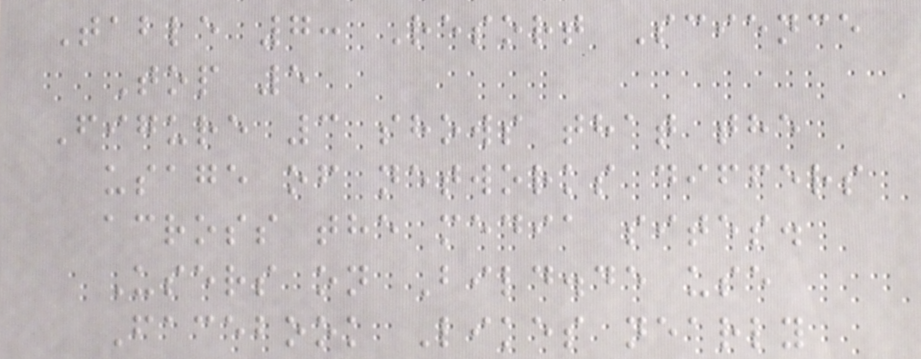Table 7: Resort Science
Top 5
Figure 3 shows that the
usage of networks differs
across the media sites.
Users on Bild.de use
Facebook Likes nearly
